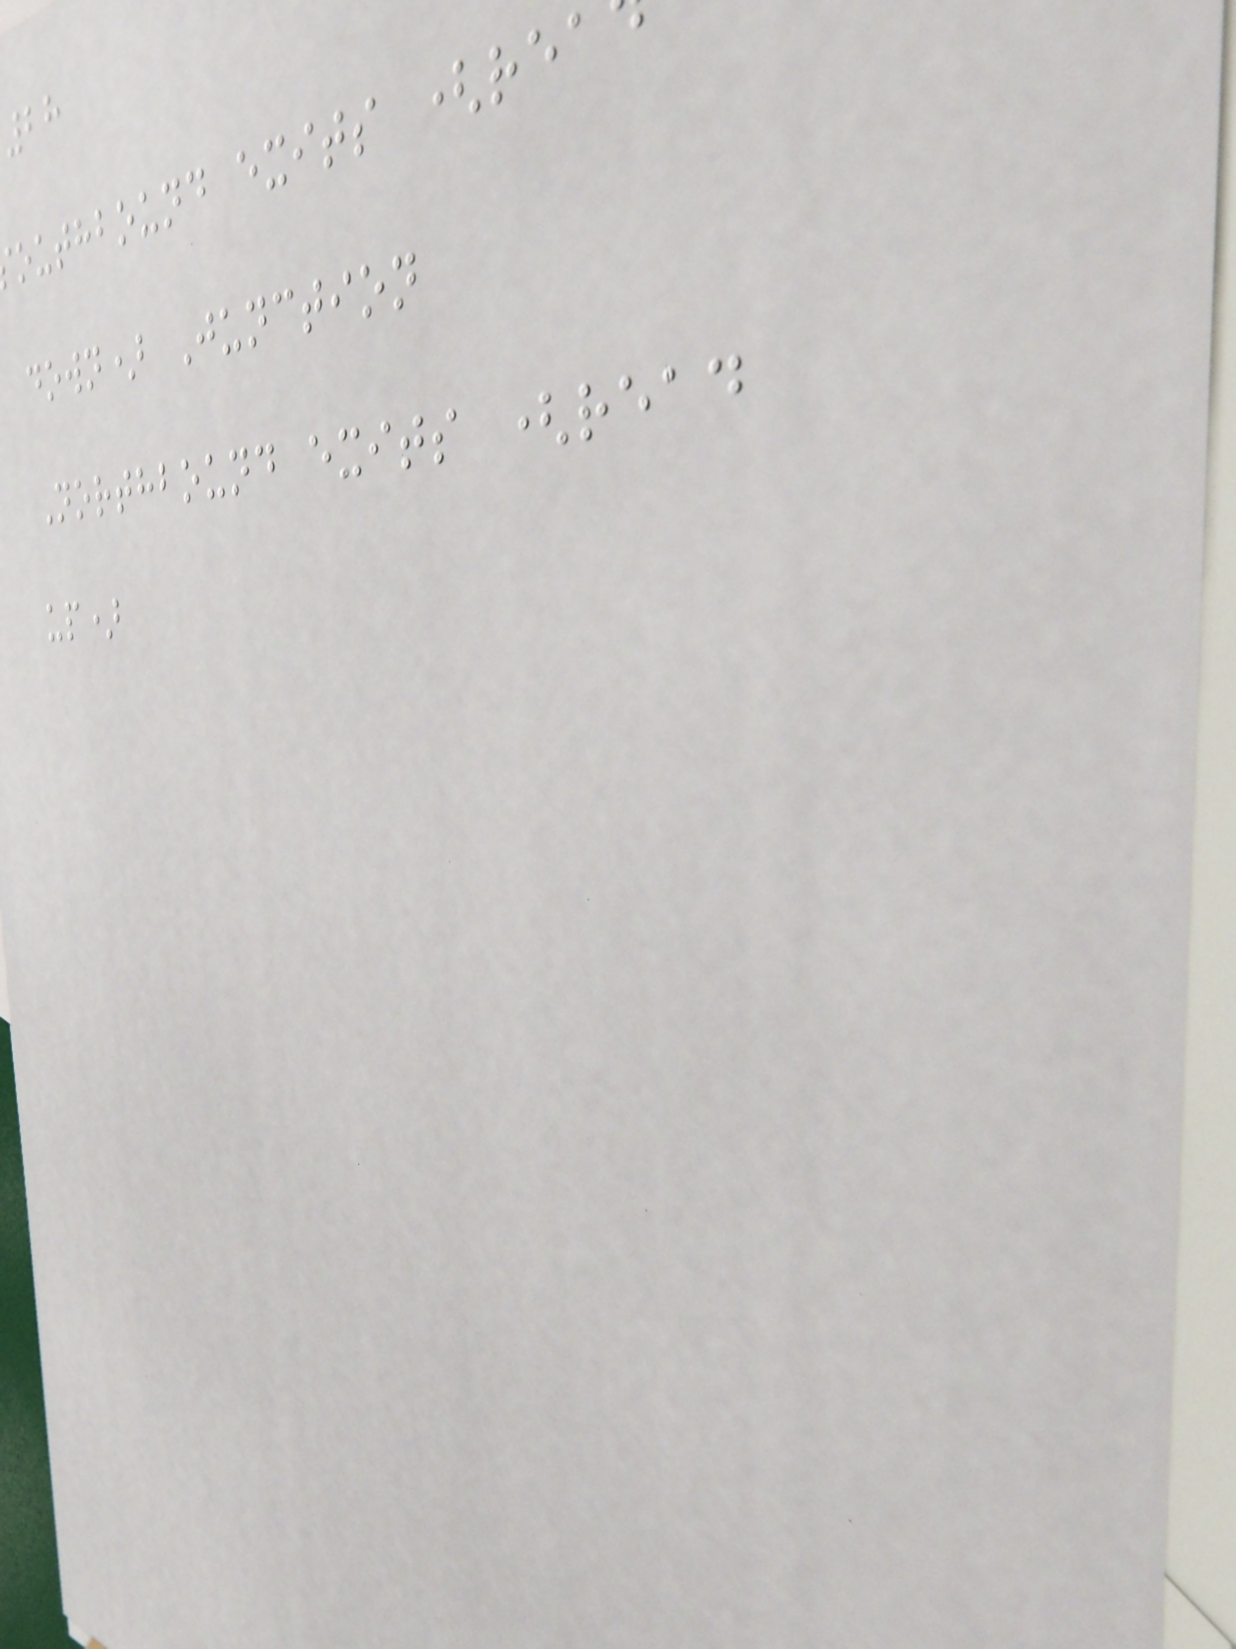outhbound exits (rea
down) Junction
Northbound exits (read
up)
